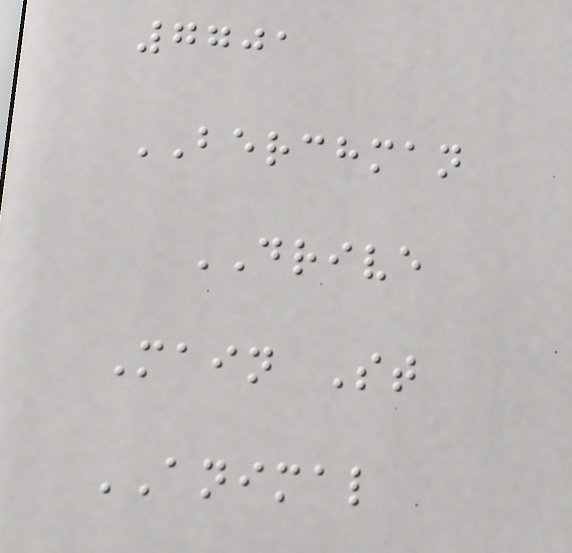7701
BERCHMAN
DRIVE
Main St
ANIMAL
